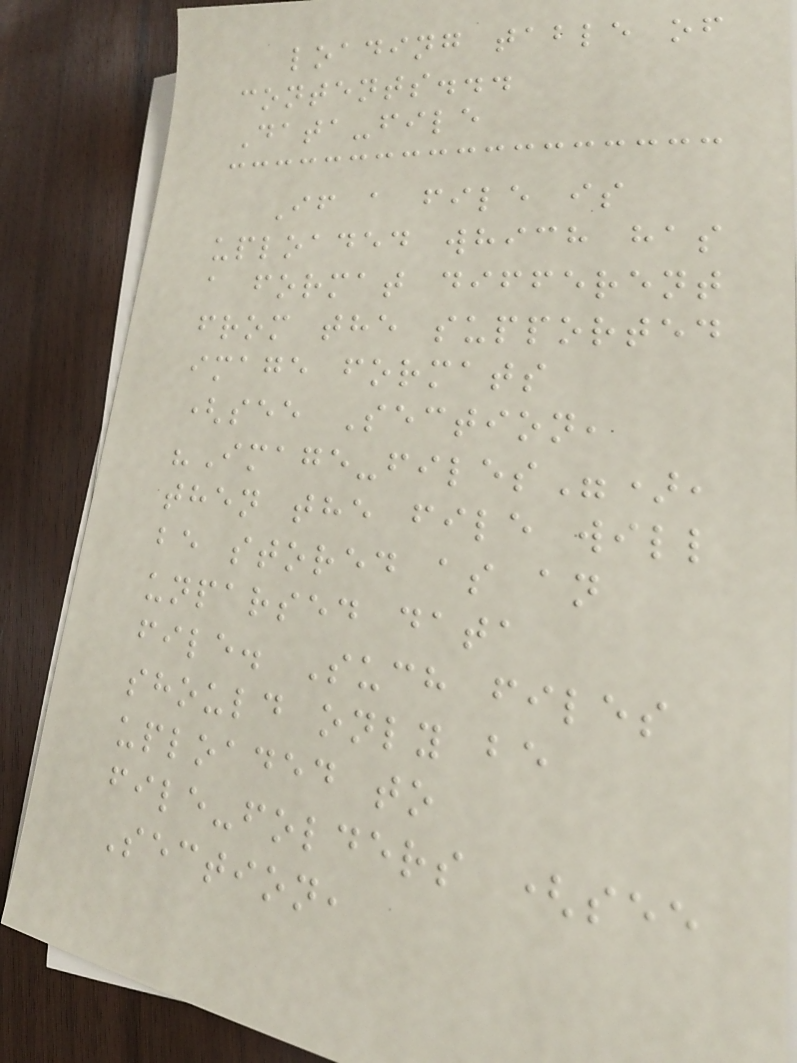loading table of
contents...
Data-file
If a file is
uploaded which has
a format different
from the supported
image formats
(see Section,
"Image-files"),
then the file will
be stored as an
unparsed data
file. Such files
should only be
uploaded to
file-folders (see
Section,
